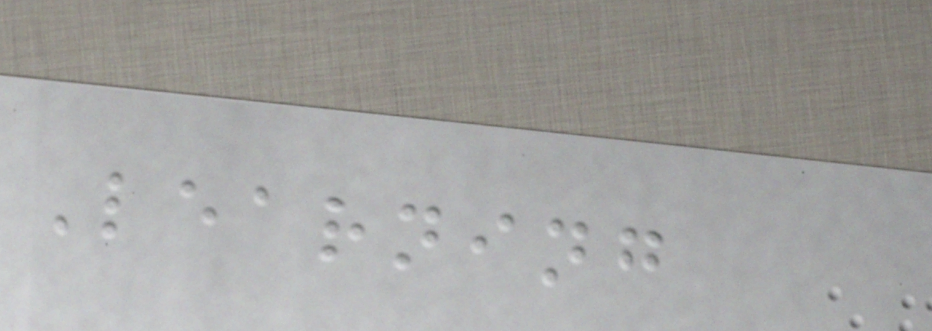Learning
